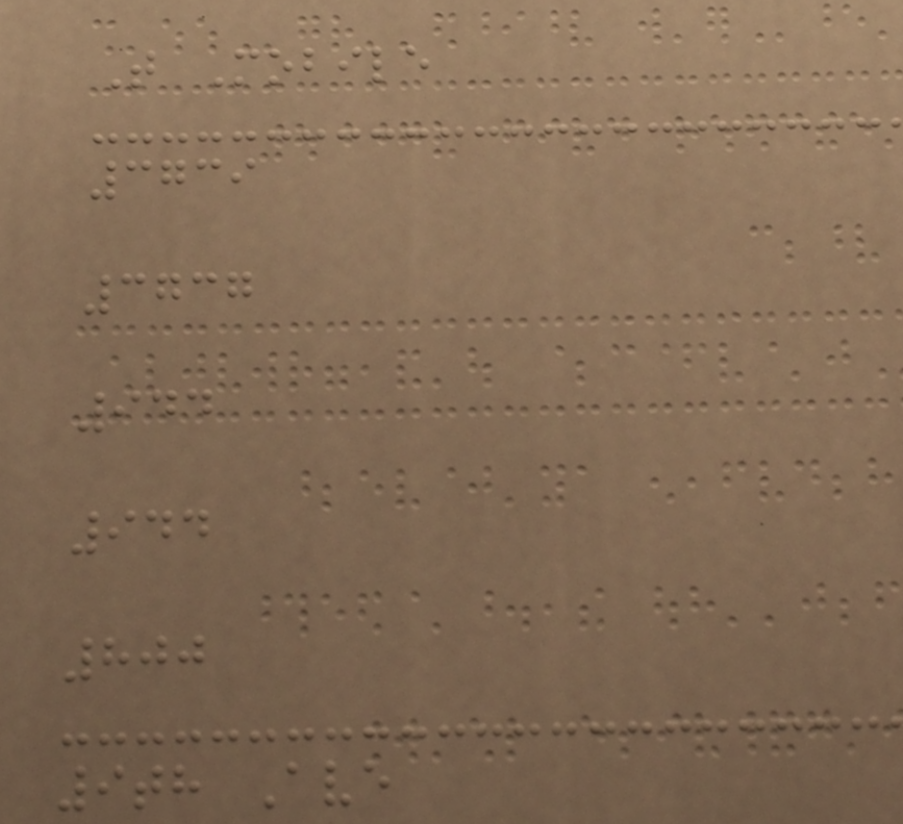T Mobile
3739
3737
944
944
800
9th Ave
